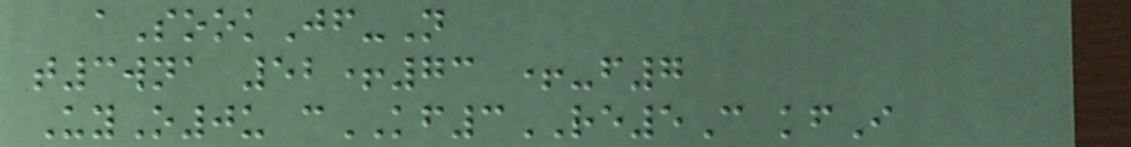aSookJf-N
t3wna 52+73 +-f7
UyO0u cKF3RE5C kfI
